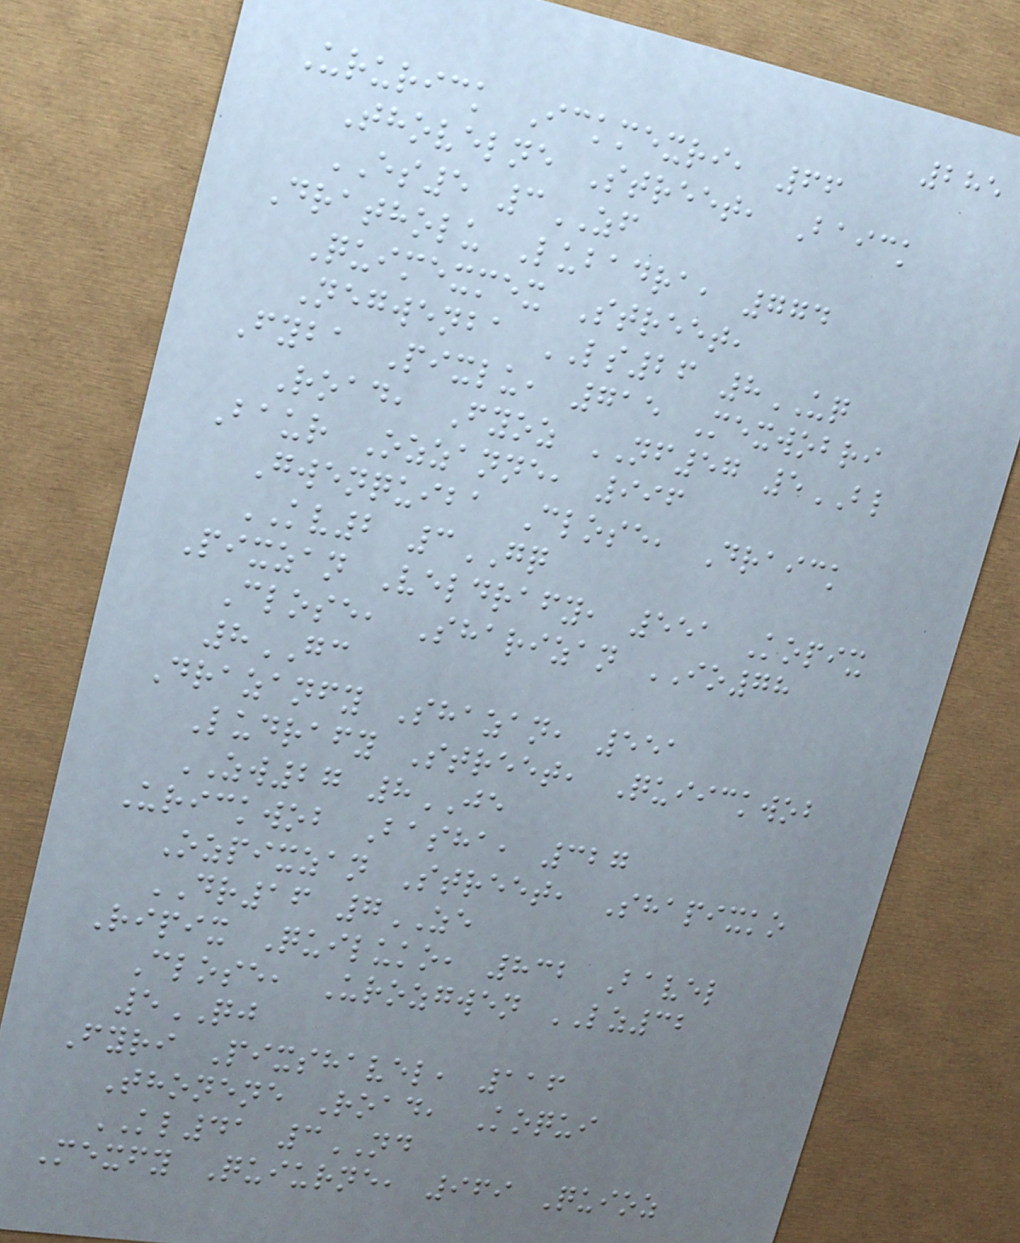285
Ururick Ickmexri, 66
Thovelne Street, Baick
ES5 3ZF
Dratholu Lubadra, 774
Quimexmex Street,
Negwenba LS26 8UQ
Fyba Pixlu, 715 Mexwobri
Road, Fyoz NF57 5BL
Baur Ozzanne, 996
Gwenquiba Close, Draick
KV2 3GQ
Pixzan Veldrafy, 551 Kopix
Close, Sharizan IO78
8GC
Drazanfy Shazan, 551
Ludrafy Street, Quiickwob
ZW27 8JE
Urickwob Basha, 327
Ozpixzan Street, Shapixko
DR16 7ZE
Ripix Quiluko, 832 Bavel
Close, Urozgwen LZ32
5QJ
Fyri Pixshavel, 116
Thonene Road, Koqui
KL41 3ND
Mexfy Quiurne, 969 Quioz
